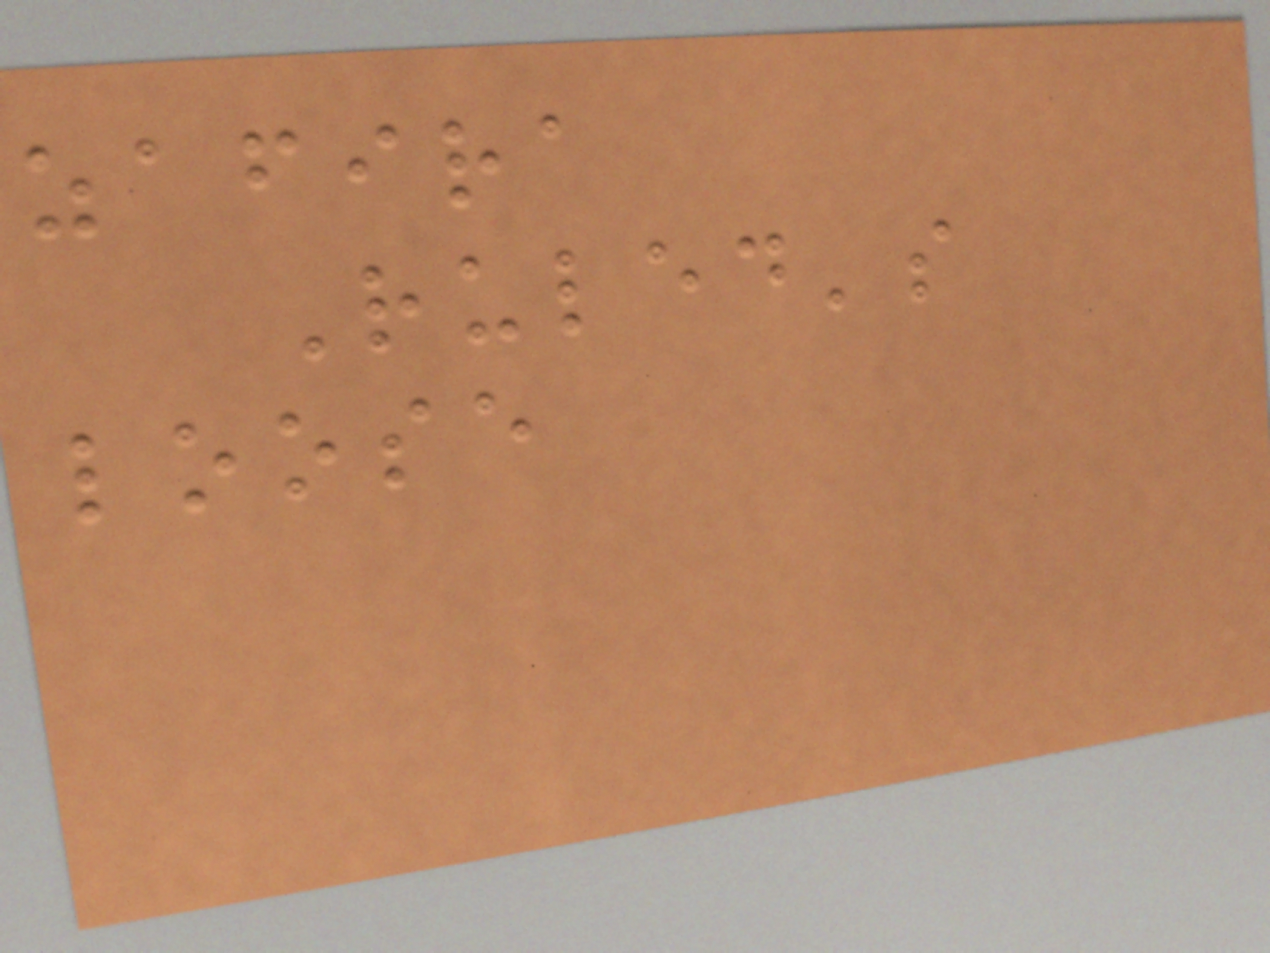zafira
Ruled's
loose
